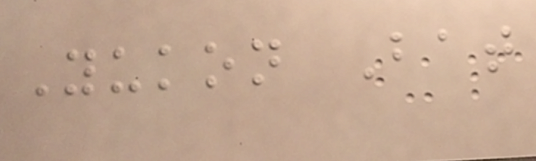Yukon Bat
